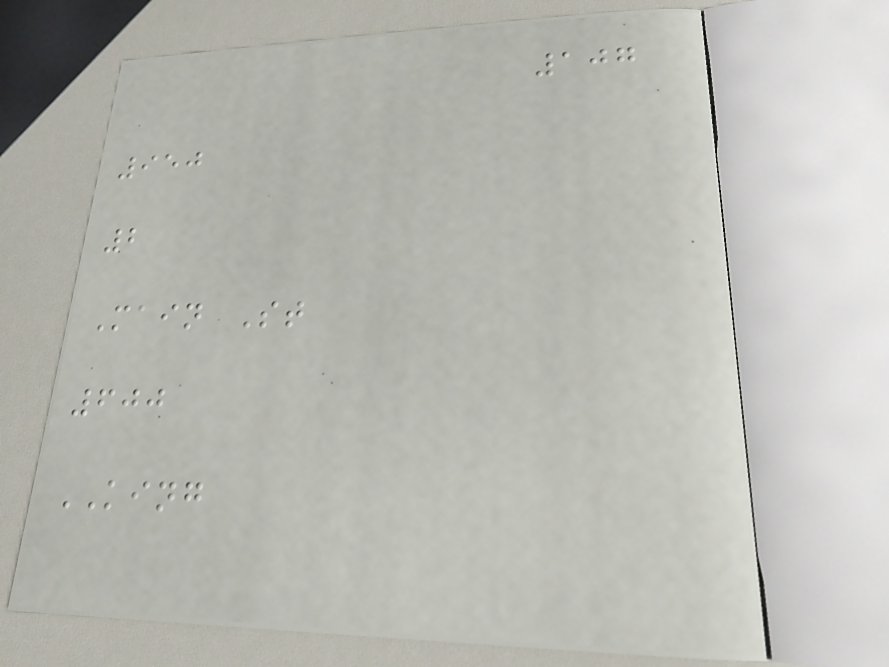107
950
2
Main St
600
KING
